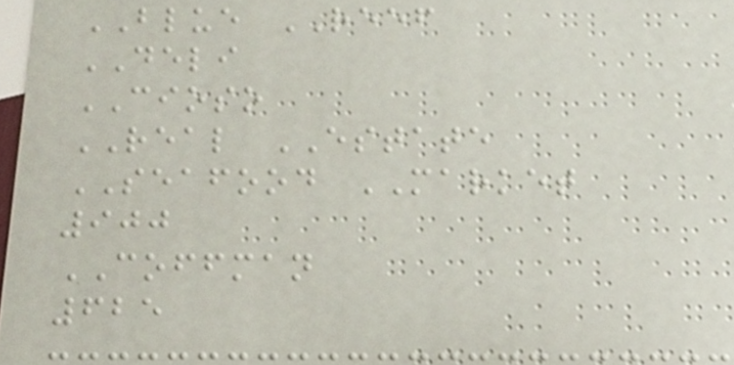BLUE REEF
DELI
CIOSO
REAL ESTATE
SEAFOOD MARKET
900
COFFMAN
625
